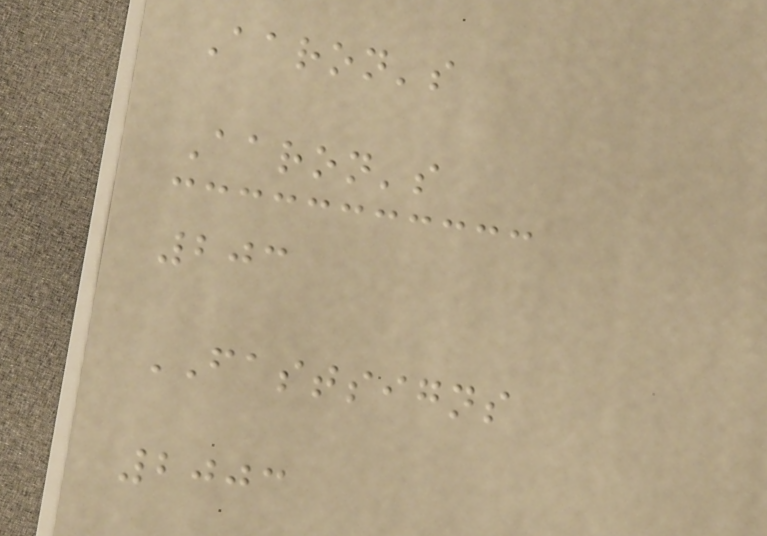Aaron's
Aaron's
203
FASTSIGNS
2003
